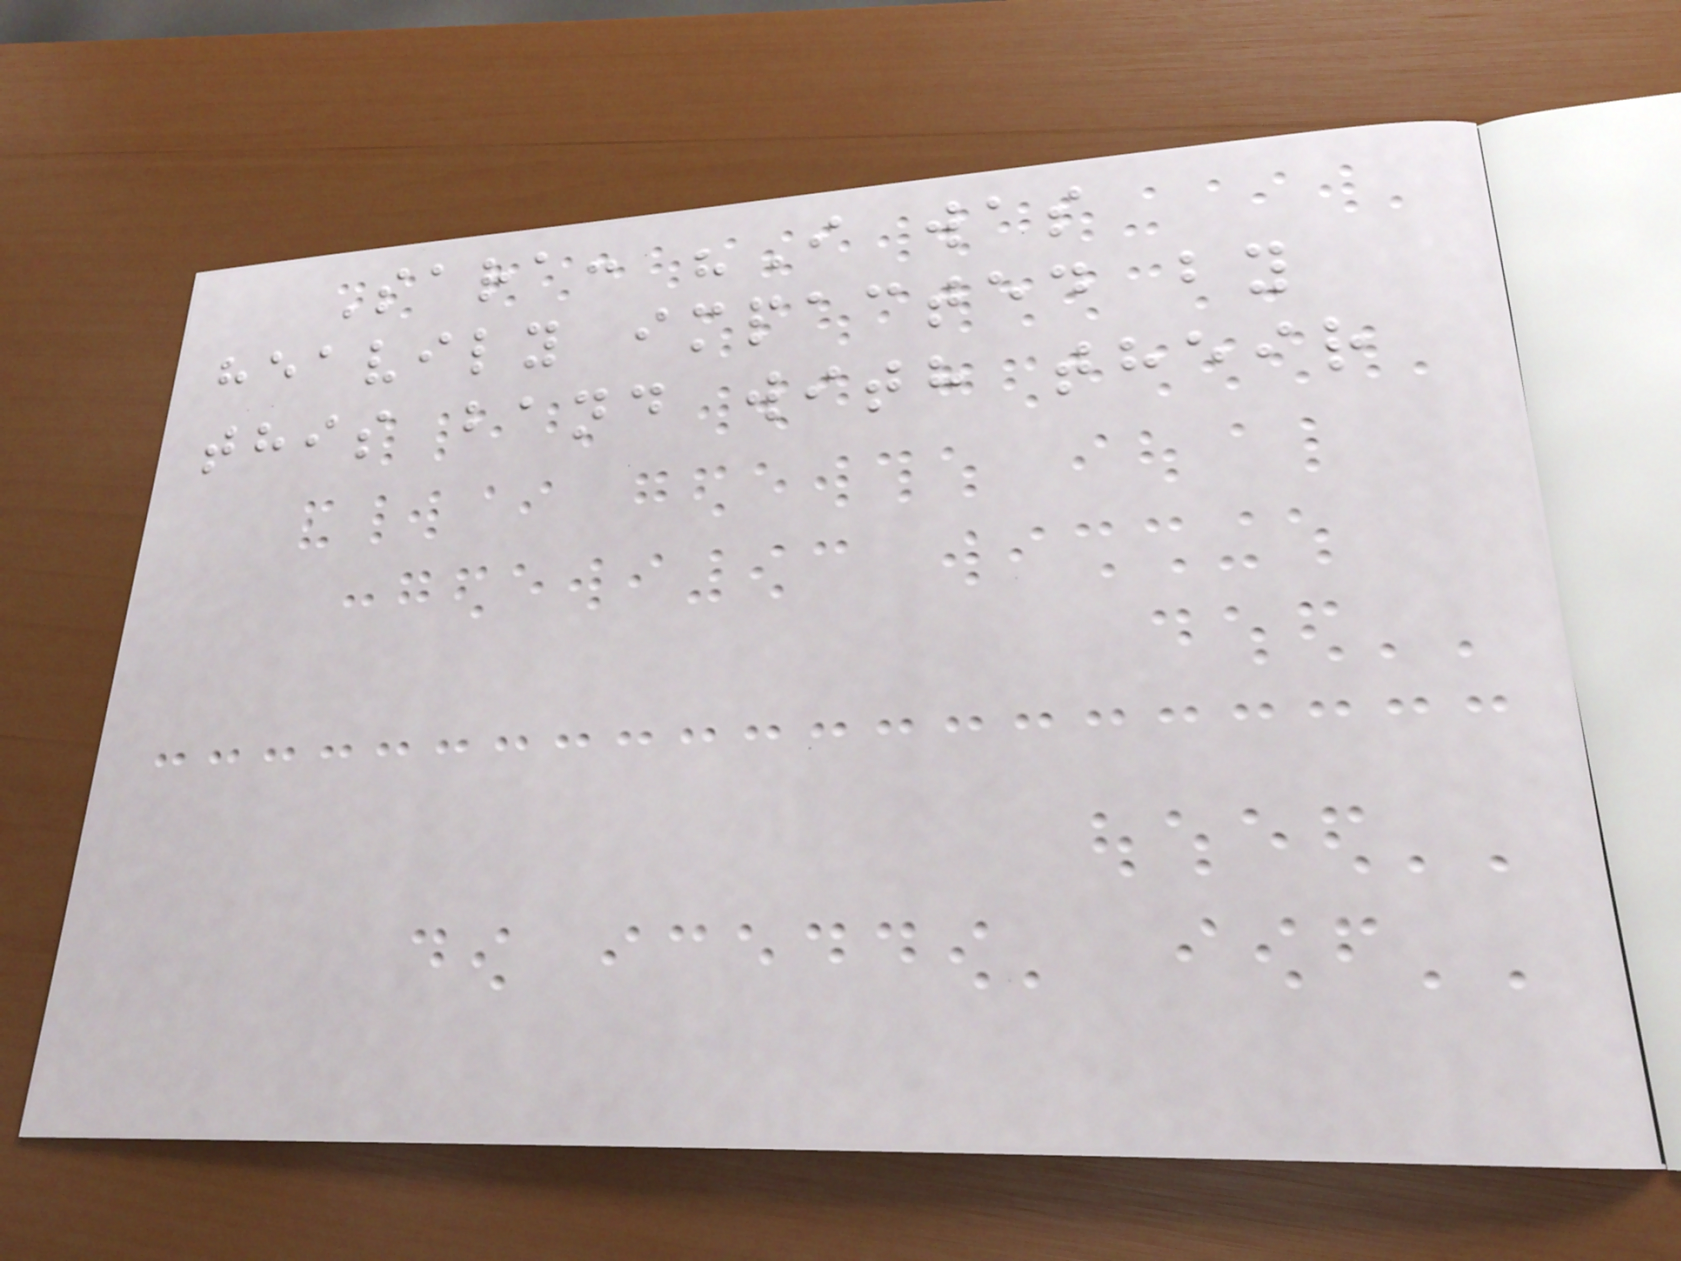Sara: "I was
heavily impacted by
this band with their
